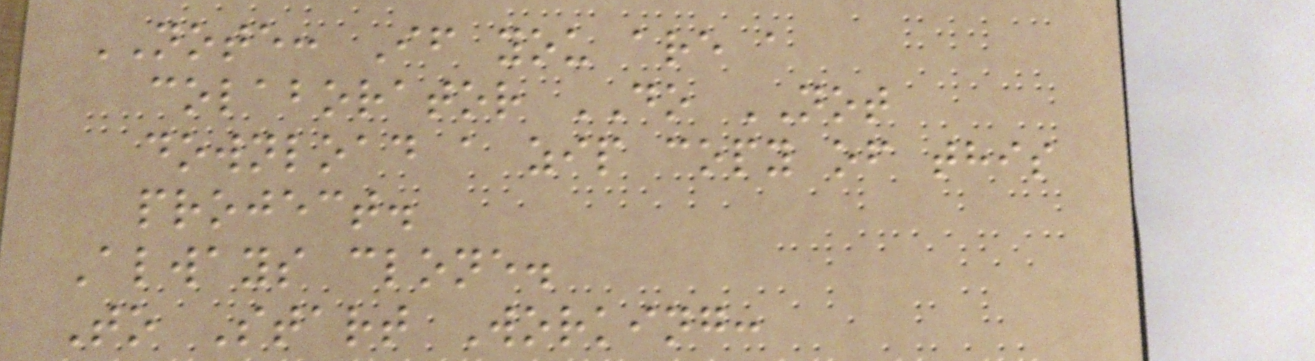NOTE: If you are a
colaborator DO NOT
download a zip copy of this
project.
Always clone.
To Start Working:
